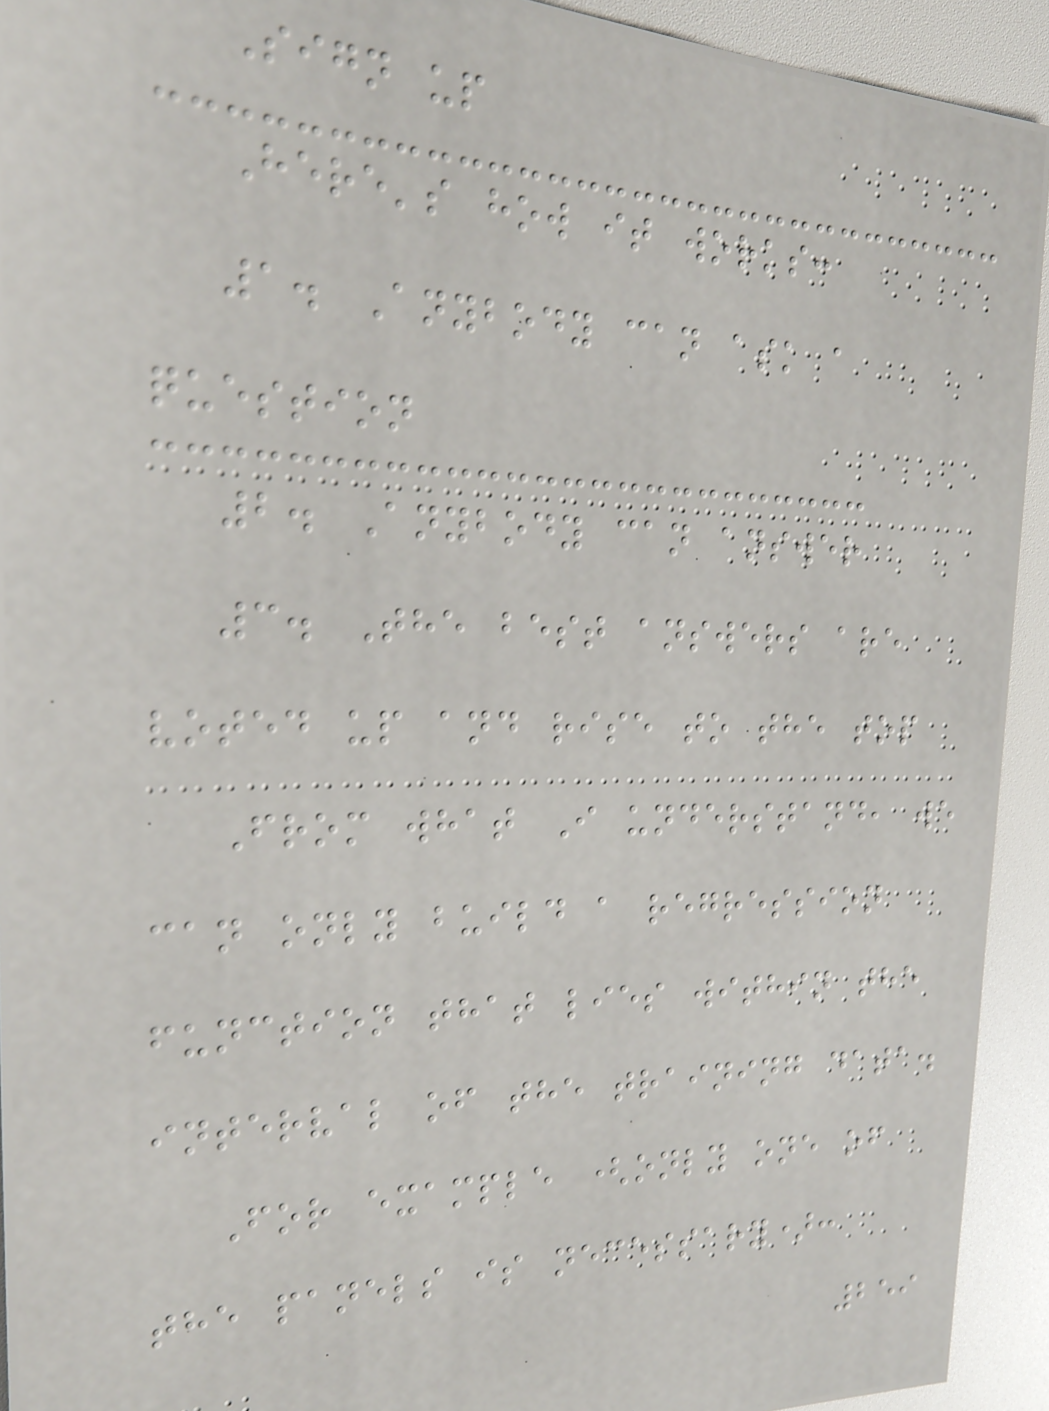Sign up
Here's how it works:
1. Anybody can ask a
question
2. Anybody can answer
3. The best answers are
voted up and rise to the top
From what I understand, we
can only build a regression
function that lies within the
interval of the training data.
For example (only one of
the panels is necessary):
259
